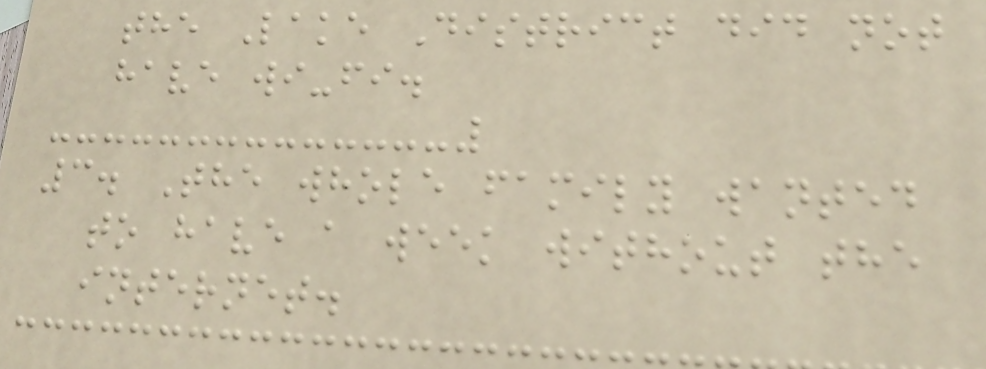the Lake District did not
have wi-fi.
3. The whole family wanted
to have a week without the
internet.
